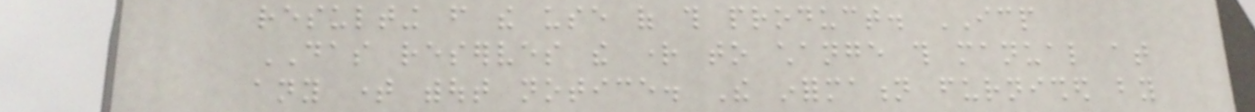resulting from the use of this product. ICP
DAS reserves the right to change this manual at
any time without notice. The information furnished by
